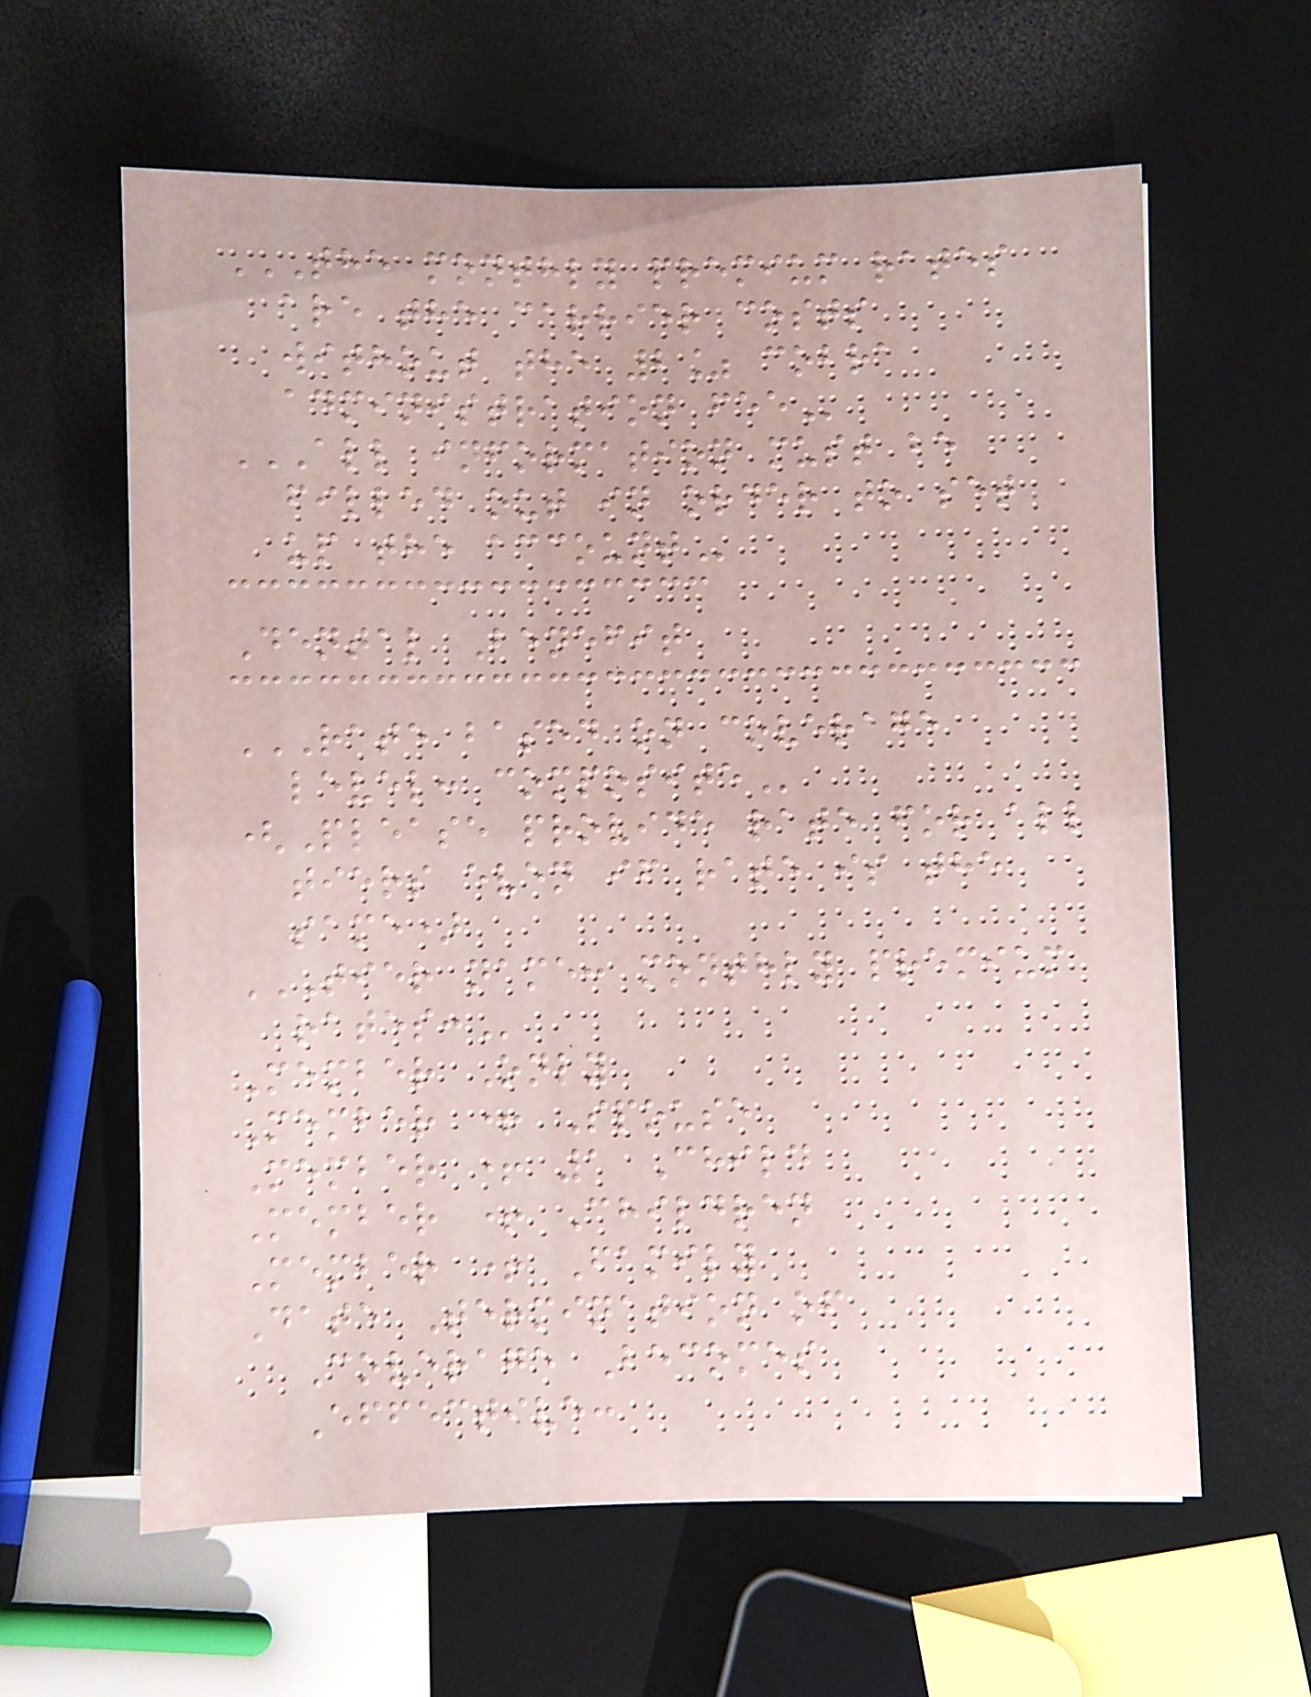THE MONTHLY PREMIUM RATES
ARE THE CARRIER COSTS
WITHOUT THE 2% COBRA
ADMINISTRATION FEE
ALL INFORMATION MUST BE
FILLED OUT IN ORDER TO SET
UP THE ACCOUNT
Dental Benefit
RATE BASED ON COVERAGE
LEVEL: COMPOSITE
(Please provide rate for all
tiers even if rate is the
same)
TIER NAME: MONTHLY PREMIUM
RATES:
Member Only
Member + Spouse
Member + 1 Child
Member + Children
Member + Family
Date Termination of
Coverage Becomes
Effective:
